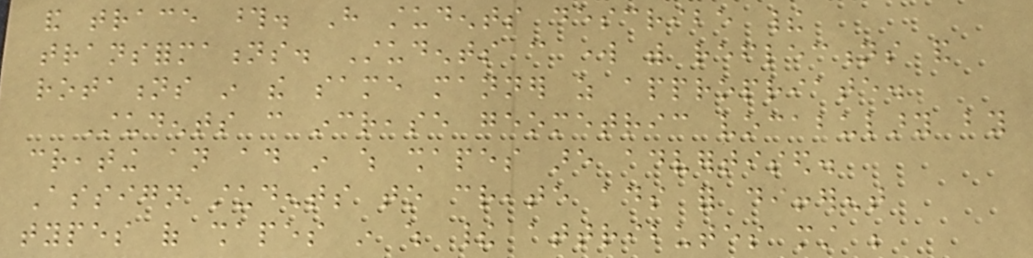and trace those. Have students describe their
transformations. Students can work with reflections and
rotations in the same manner as appropriate.
Students can increase geometric vocabulary by
creating an ad in which shapes are advertised.
Assign students to create ads for different
types of shapes in which their attributes must be
